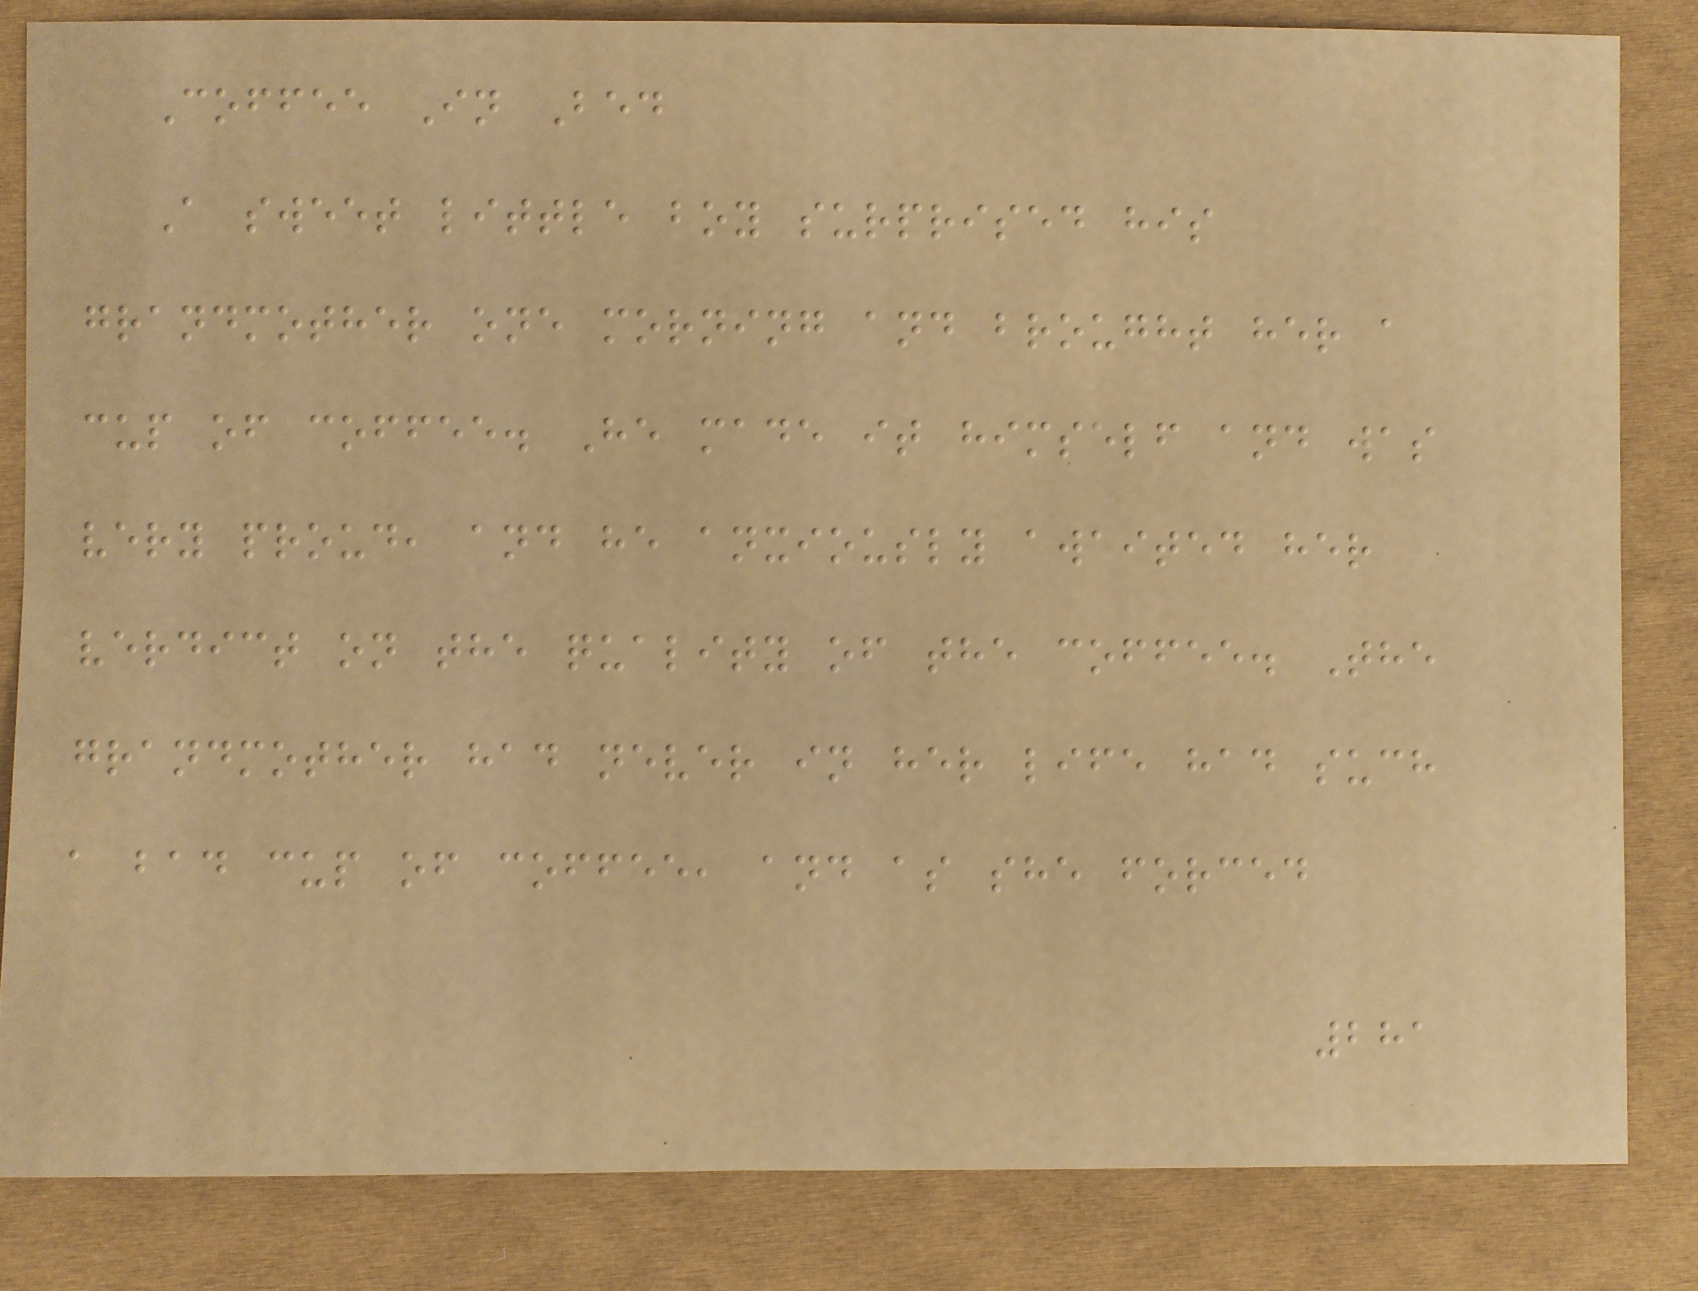Coffee In Bed
A sweet little boy surprised his
grandmother one morning and brought her a
cup of coffee. He made it himself and was
very proud, and he anxiously awaited her
verdict on the quality of the coffee. The
grandmother had never in her life had such
a bad cup of coffee, and as she forced
281
